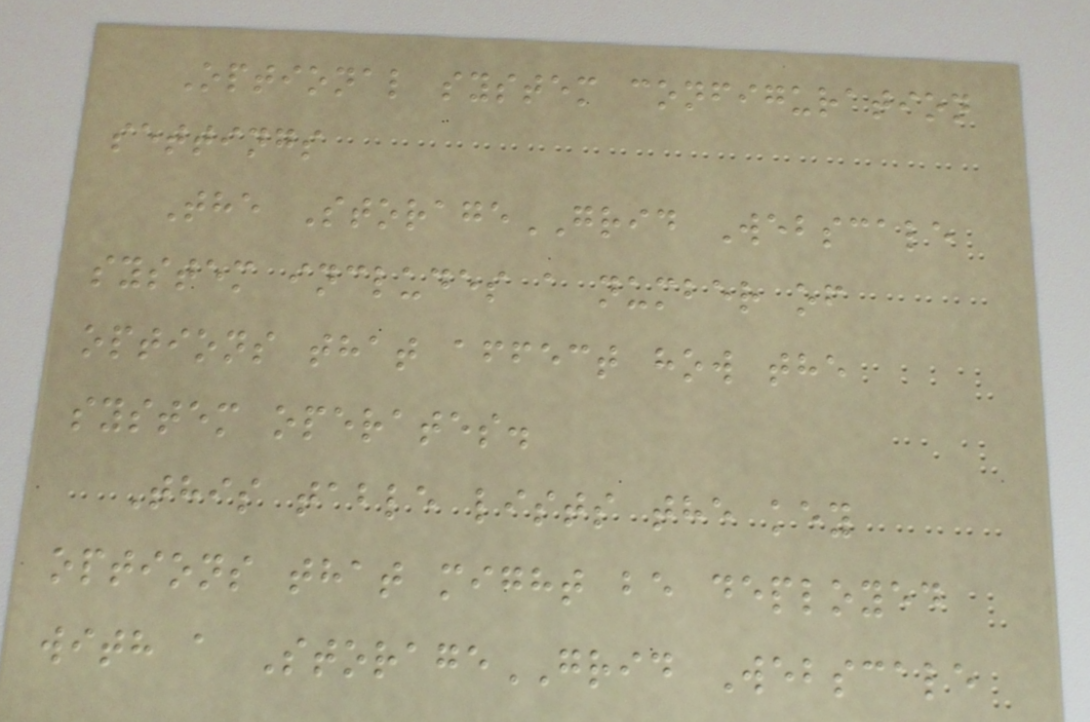Optional system configuration
settings
The StorageGRID Webscale
system includes a number of
options that affect how the
system operates.
This table lists the key
options that might be deployed
with a StorageGRID Webscale
